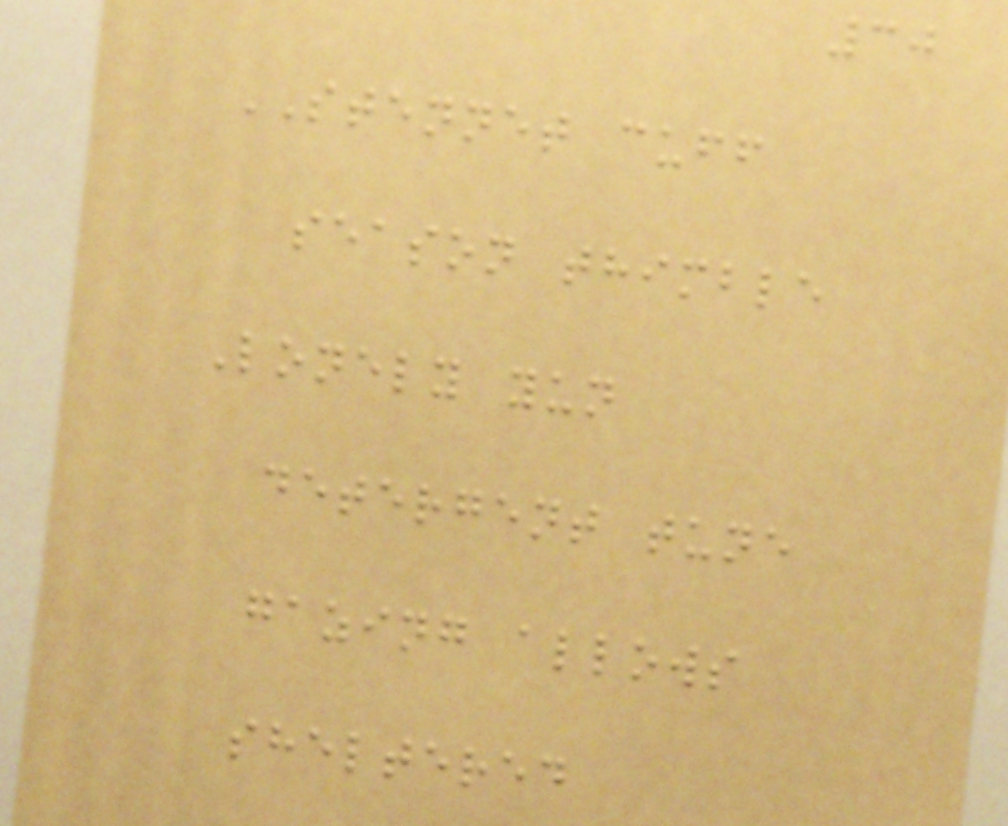30
STENNET cuff
season thimble
Lonely yun
detergent tune
gazing allows
sheltered
